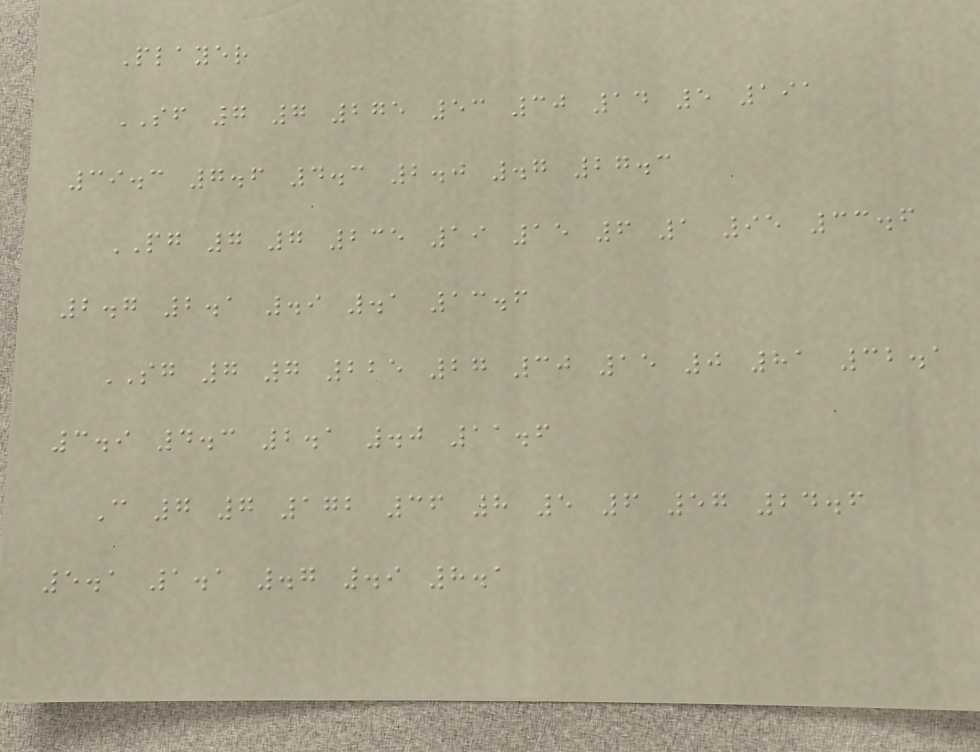Player
SF 7 7 275 53 30 14 5 191
39.3 7.6 4.3 2.0 .7 27.3
PG 7 7 235 19 15 6 1 95 33.6
2.7 2.1 .9 .1 13.6
SG 7 7 225 27 30 15 0 81 32.1
3.9 4.3 2.1 .0 11.6
C 7 7 172 36 8 5 6 57 24.6
5.1 1.1 .7 .9 8.1
